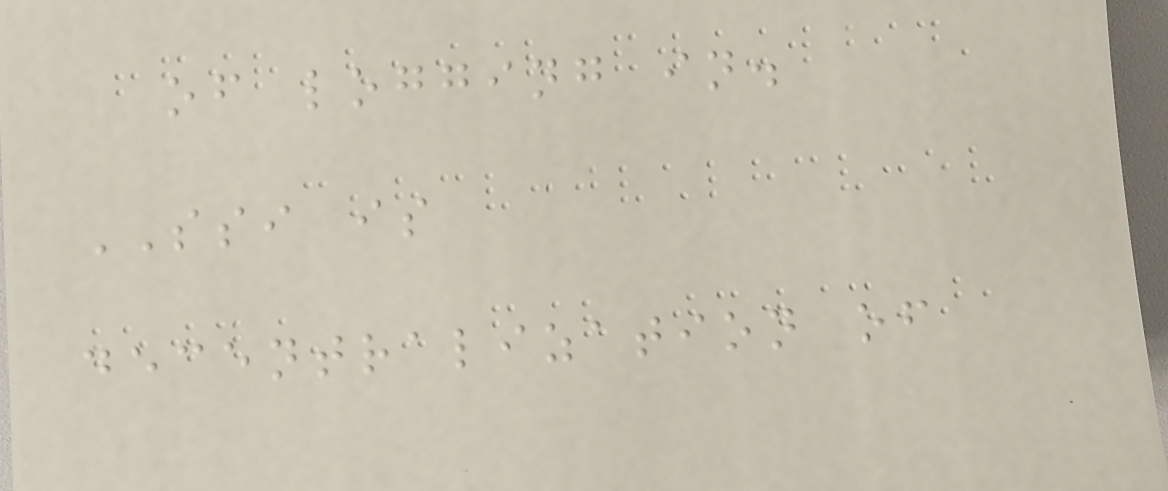of logging in.
SSI is
decentralization of
